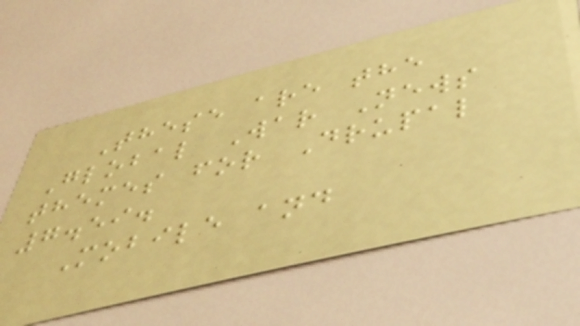These are the
Global War News
themes for Drupal
7.59.
Mobile and
